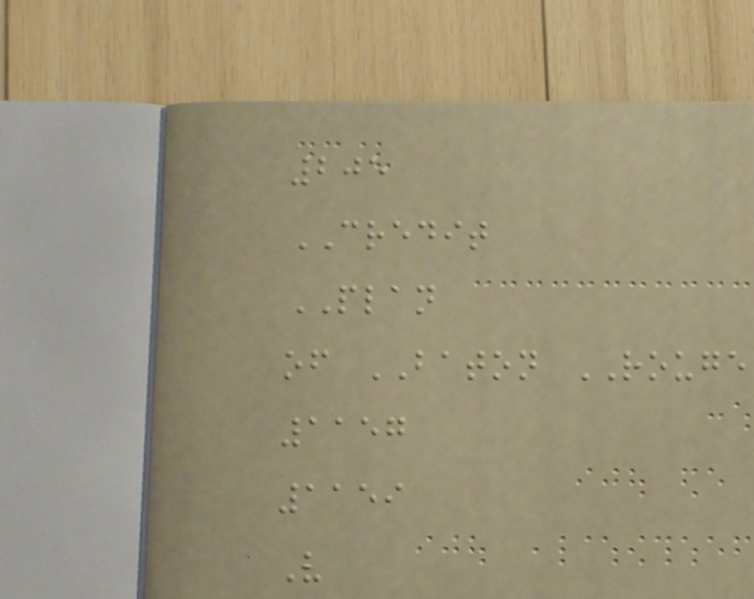205
CREDIT
PLAN
of BATON ROUGE
1157
1159
V
